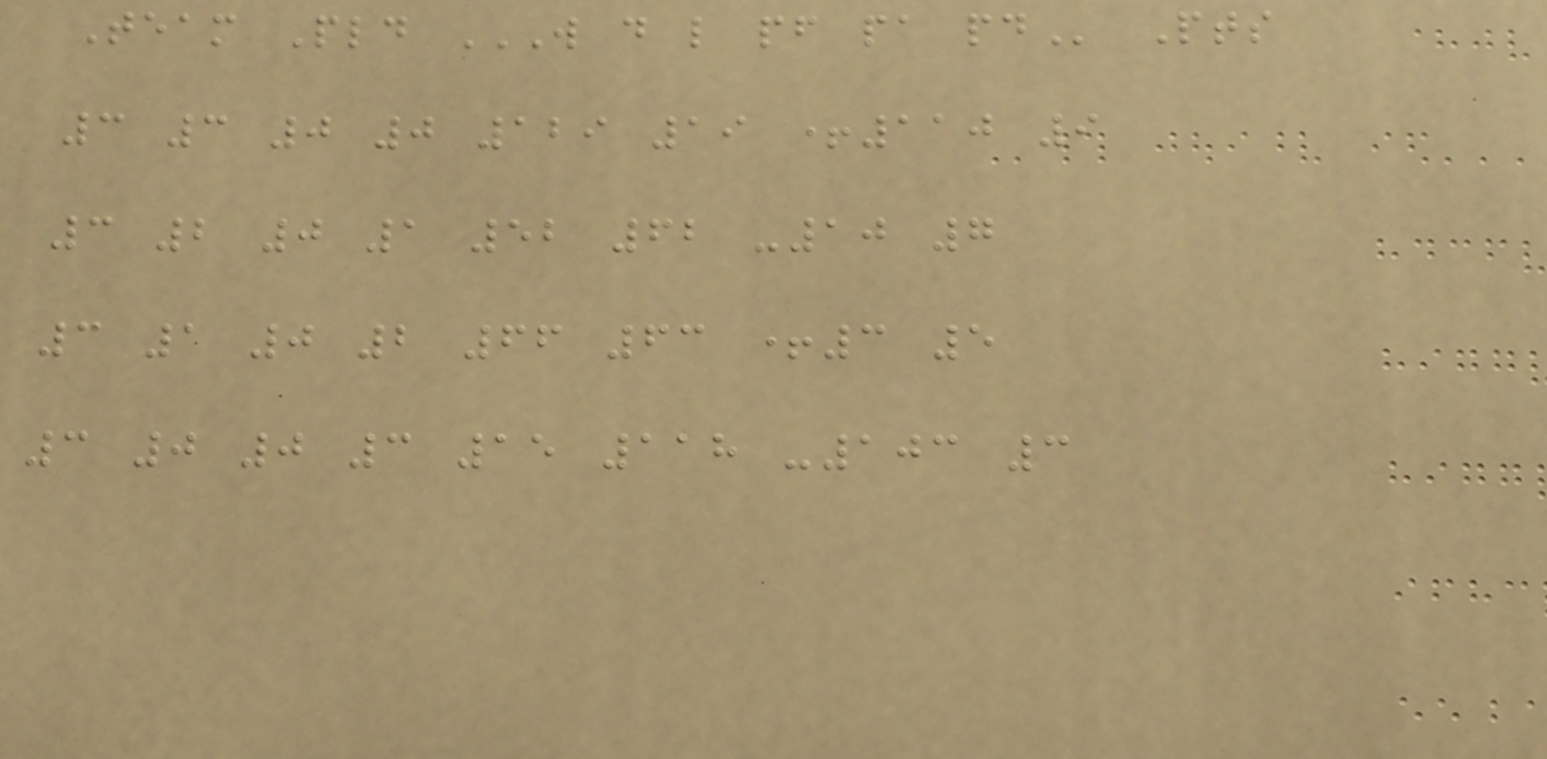Team Pld W D L PF PA PD Pts
3 3 0 0 129 19 +110 9
3 2 0 1 52 62 -10 7
3 1 0 2 66 63 +3 5
3 0 0 3 15 118 -103 3
